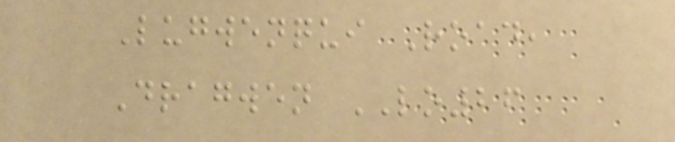Lugwenqui Road,
Dragwen LO26
